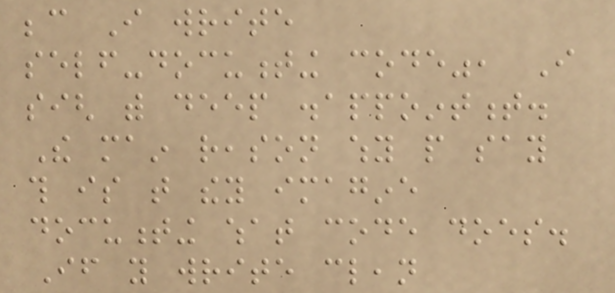because I write
self-documenting code", I
sigh with deep disappointment.
The main reason why people say
this is that they imagine
documenting what code does.
If you write clean
